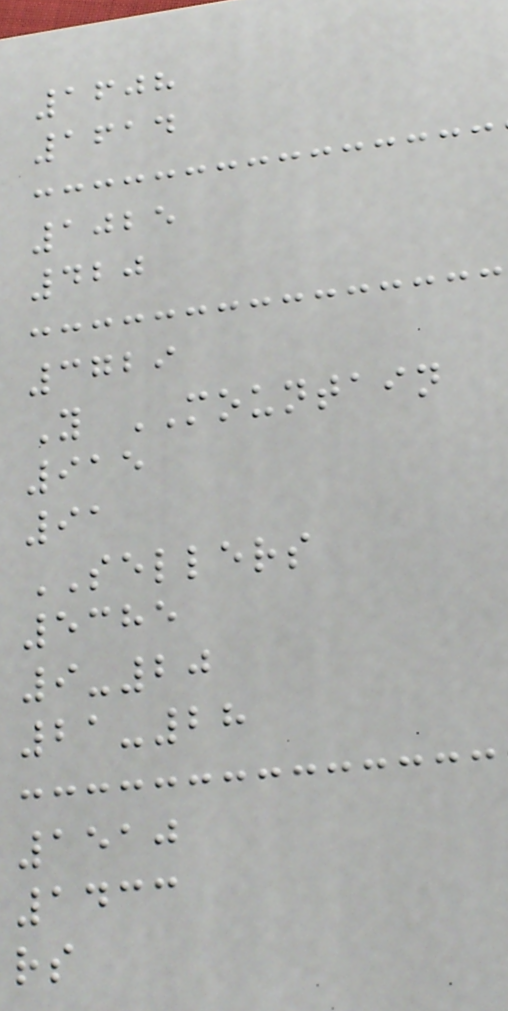1608
1614
1025
420
3729
Y MOUNTAIN
915
91
SELLERS
5385
9-20
21-28
1510
1433
rs
